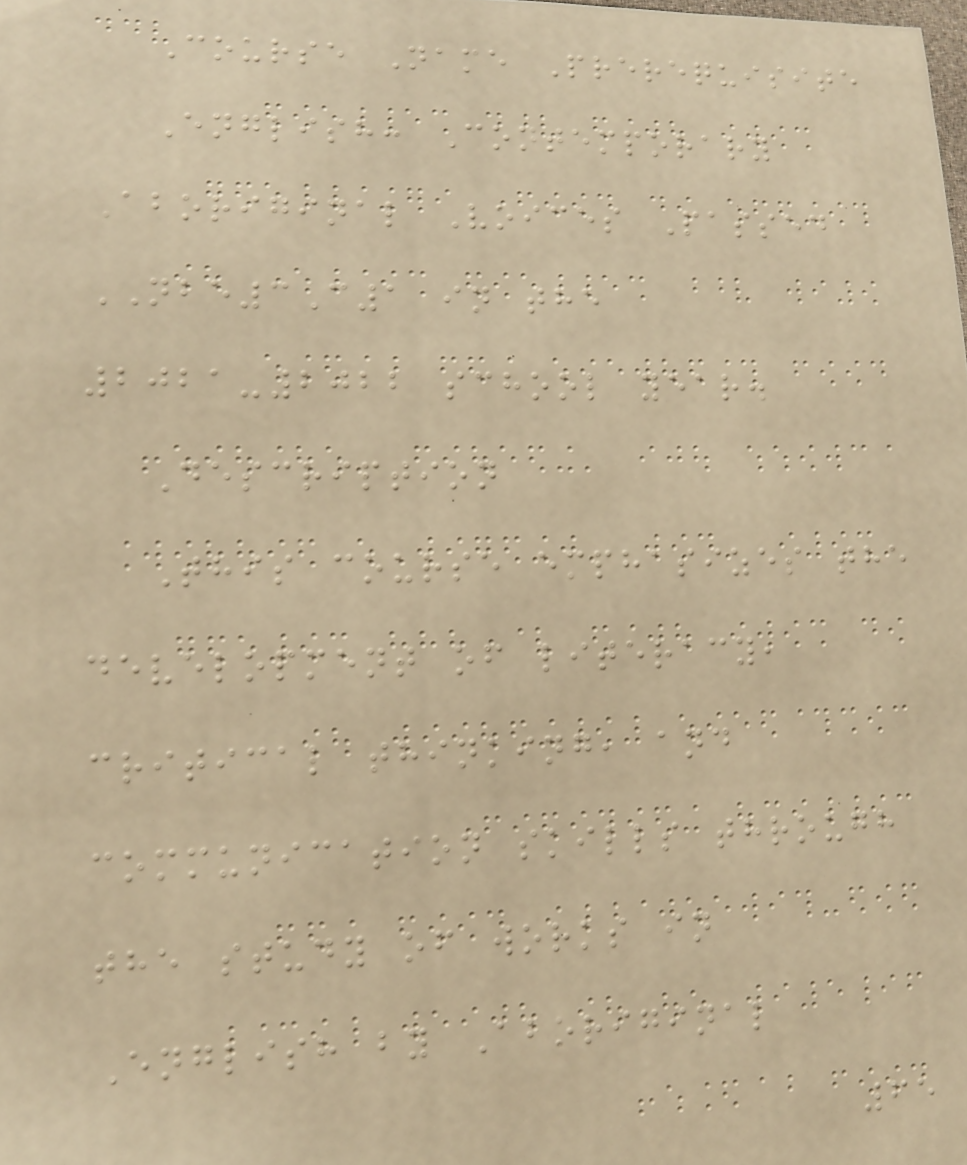Course Name Prerequisite
English: Contemporary
Aboriginal Voices Passed
NBE3C1 in the
2021-2022 school year.
Description
This course emphasizes the
development of literacy,
critical thinking, and
communication skills through
the study of works in
English by Aboriginal
65
